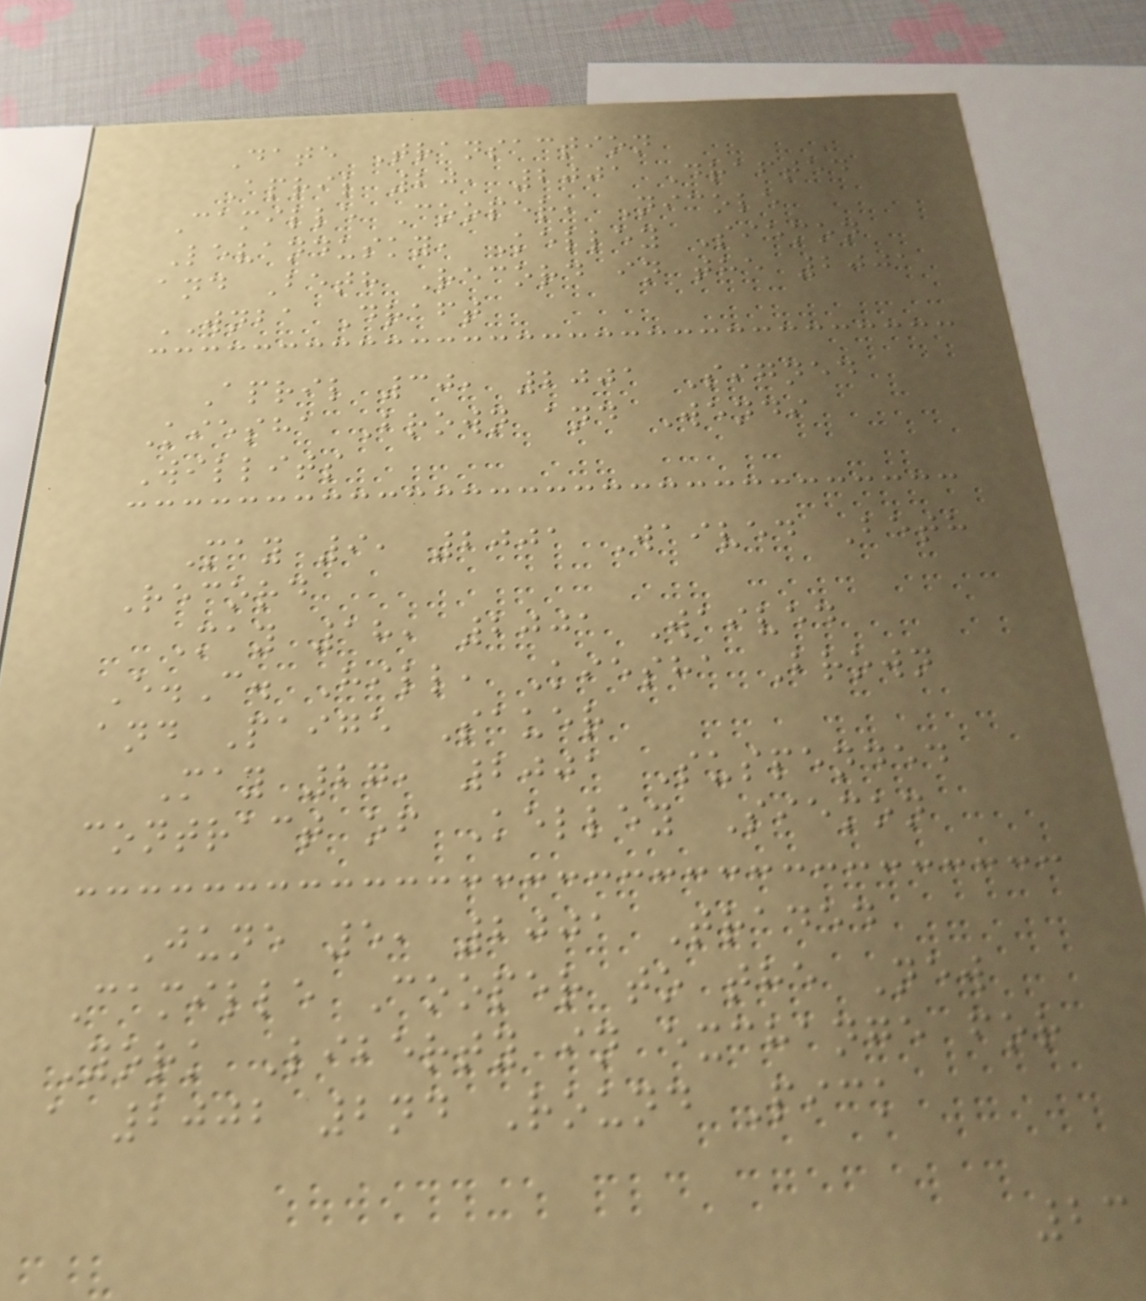Date Transaction
April 20, 2001 Drafted
Camille Cooper, Nicole
Levandusky, Kelley Siemon
and Beth Record in the 2001
WNBA Draft
April 30, 2001 Signed
Kiesha Brown and Wendi
Willits
May 9, 2001 Waived Beth
Record
May 18, 2001 Waived
E.C. Hill, Kiesha Brown
and Paige Sauer
May 27, 2001 Suspended
contract of Kelley Siemon
June 5, 2001 Traded
Camille Cooper to the New
York Liberty in exchange for
a 2002 2nd Round Pick
23
